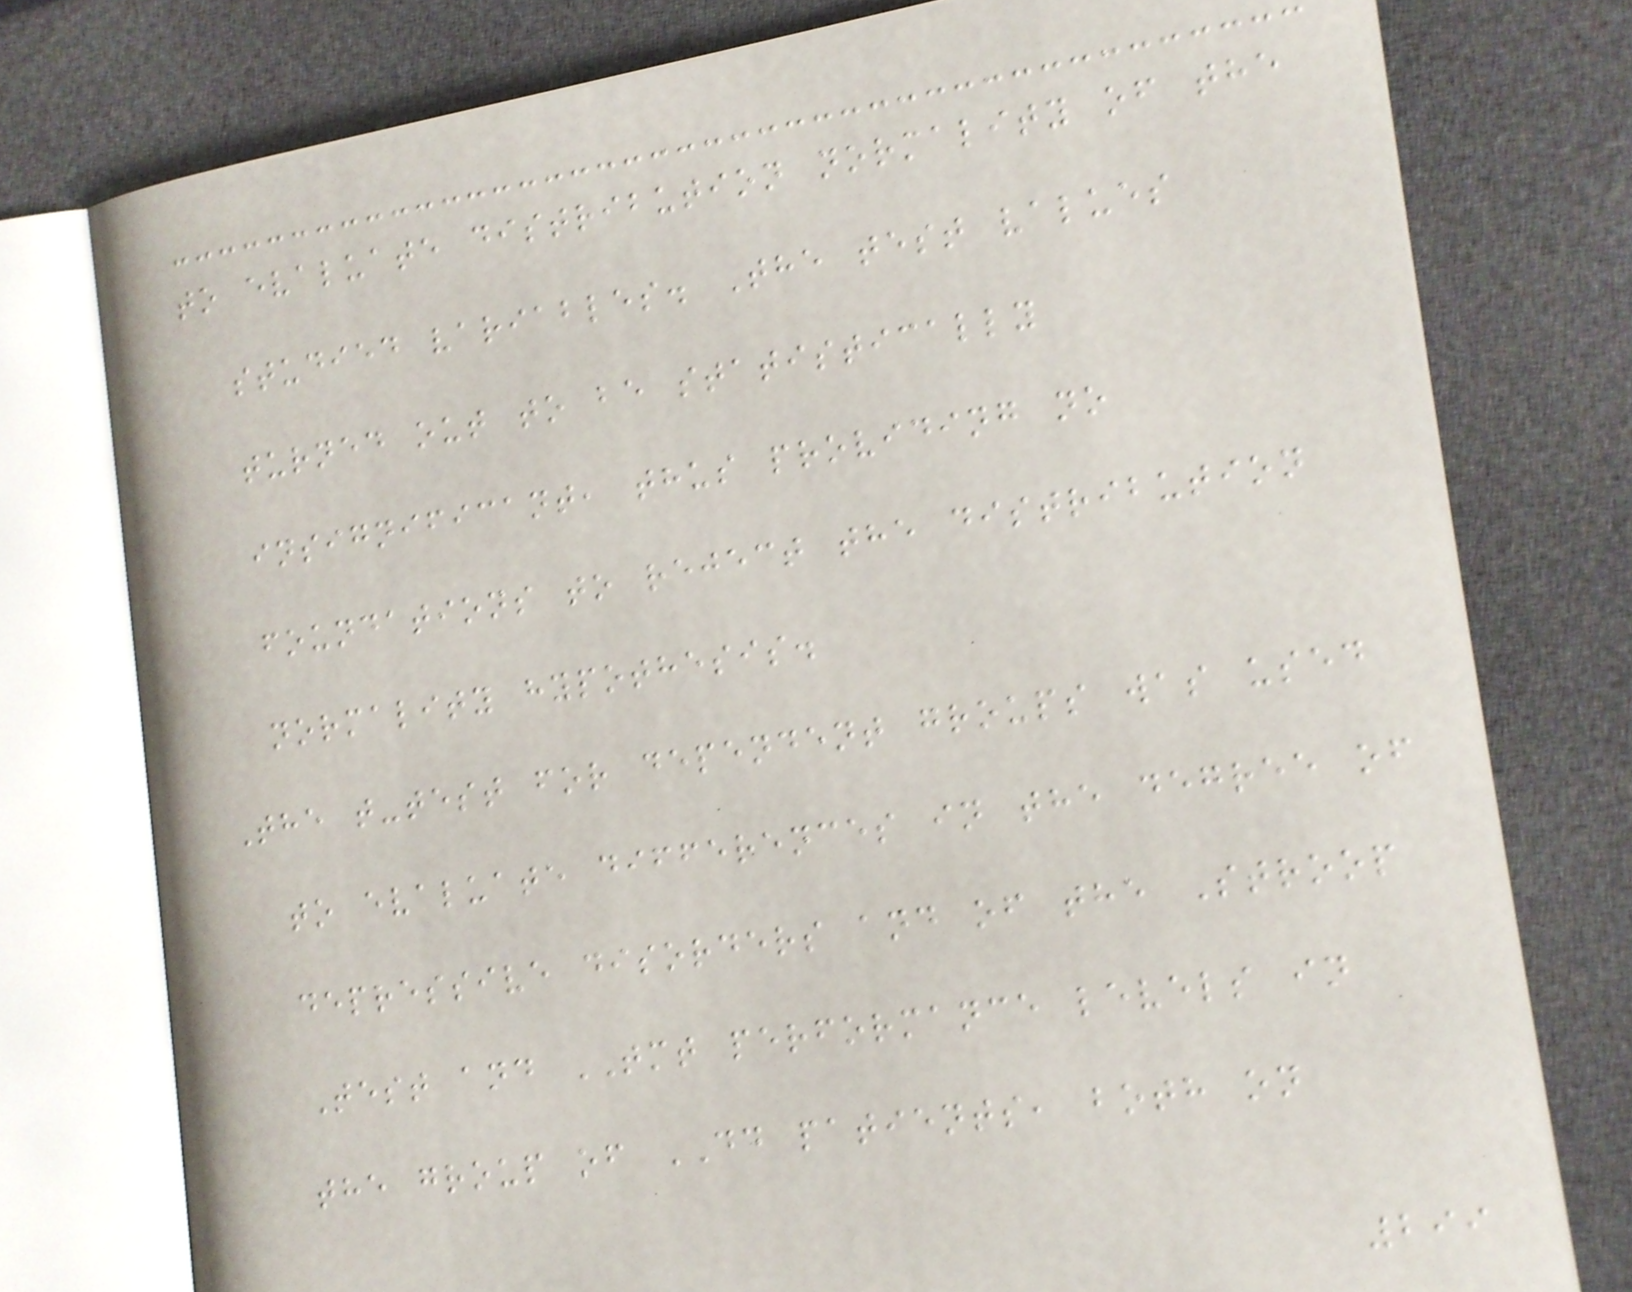to evaluate distribution normality of the
studied variables. The test values
turned out to be statistically
insignificant, thus providing no
foundations to reject the distribution
normality hypothesis.
The t-test for dependent groups was used
to evaluate differences in the degree of
depressive disorders and of the Stroop
Test and TMT performance levels in
the group of DD patients, both on
299
